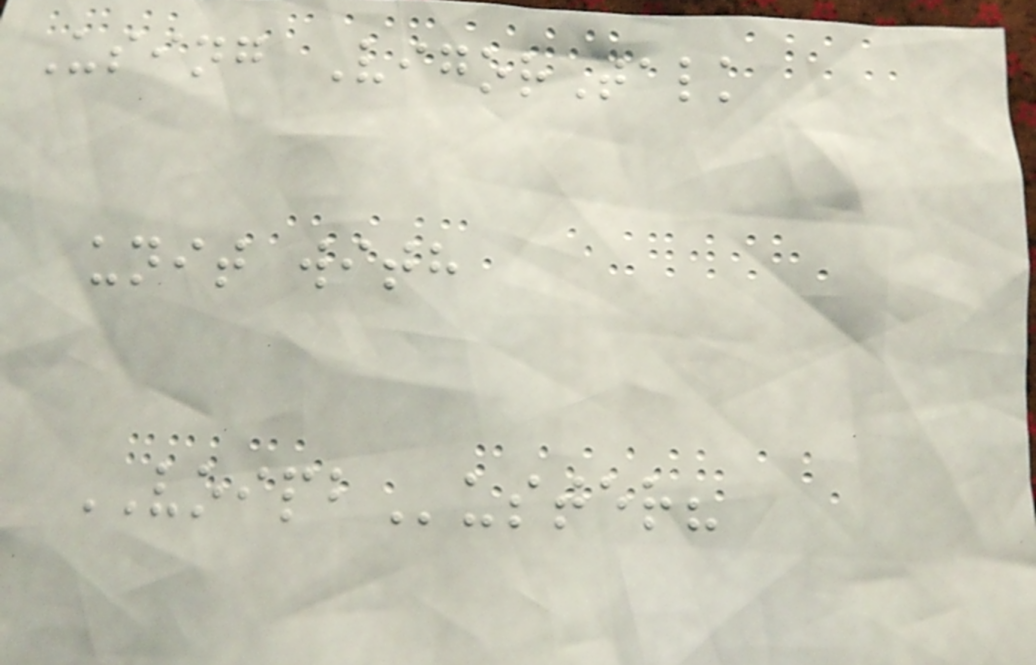Using VigorTalk
unit with
VOIPBuster?
